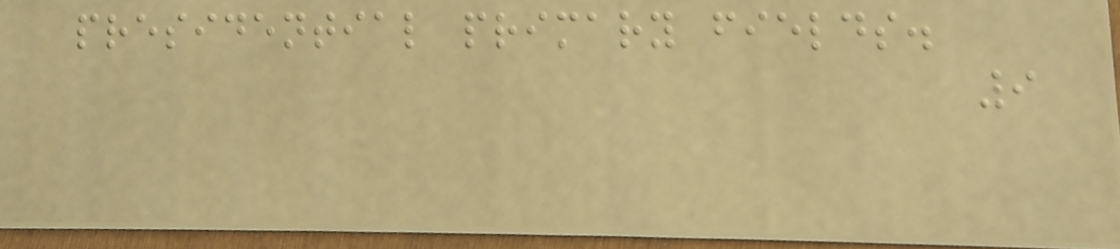presidential primary fields.
9
